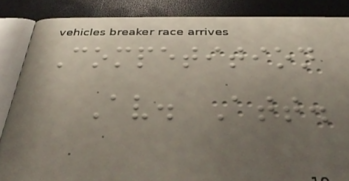Competition
Av. Att.
